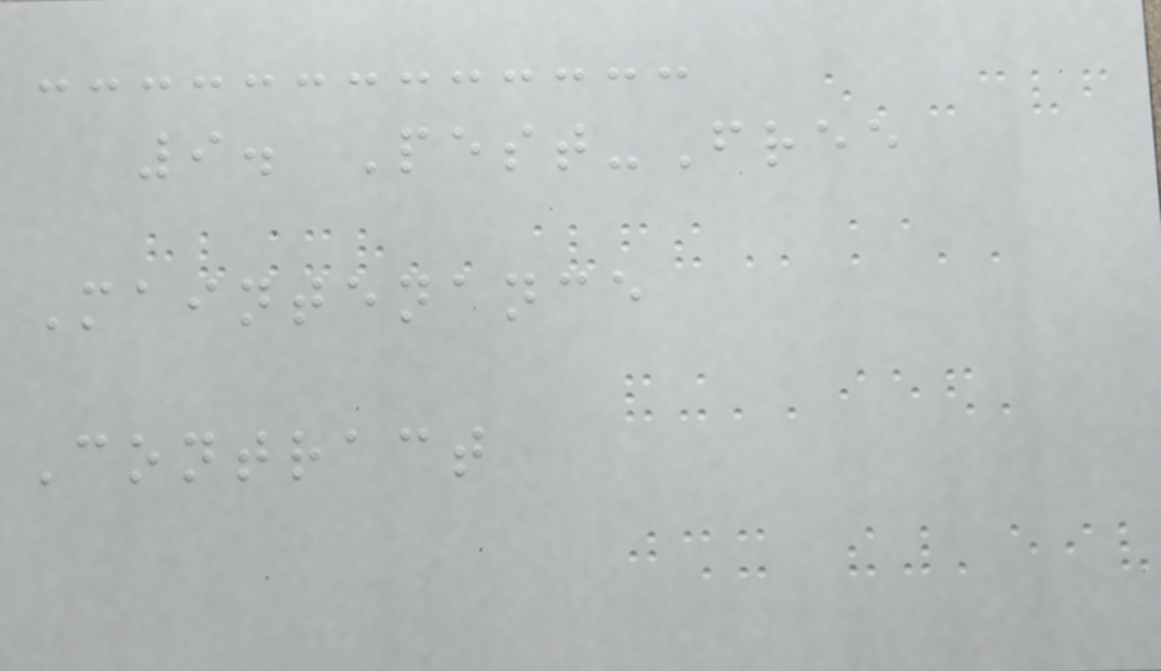9. Pest-Free
Maintenance
Contract
